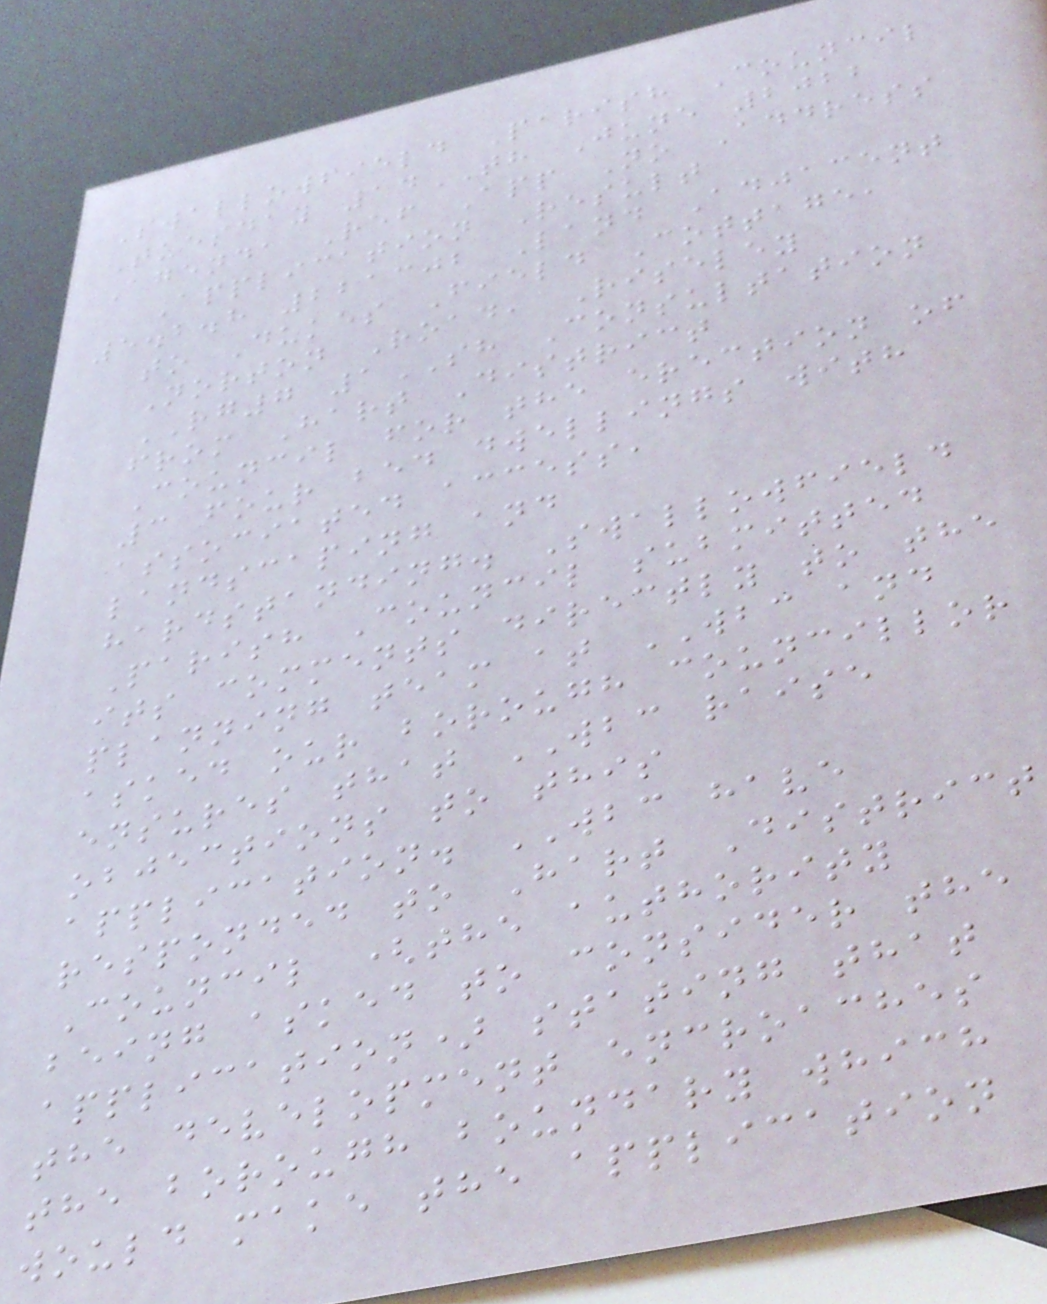Swallowfield Parish Council
Tuesday 14TH June 2022
Agenda Ref App No Address
Application Result
5.2.8 221302 Land Adjacent
to Dukes Field Cottage,
Norton Road, Riseley
RG7 1SH Consultation
from Hart District
Council for the erection of
3 four bed dwellings with
associated access,
landscaping and
hardstanding. Swallowfield
Parish Council submitted
its comments directly to the
planning team at WBC and
asked our borough councillor
ensures that WBC raise
objections to this
application. WBC have
responded to Hart District
Council (the authority
being asked to consider the
application) stating that
the development encroaches
the borough boundary which
would make the application
